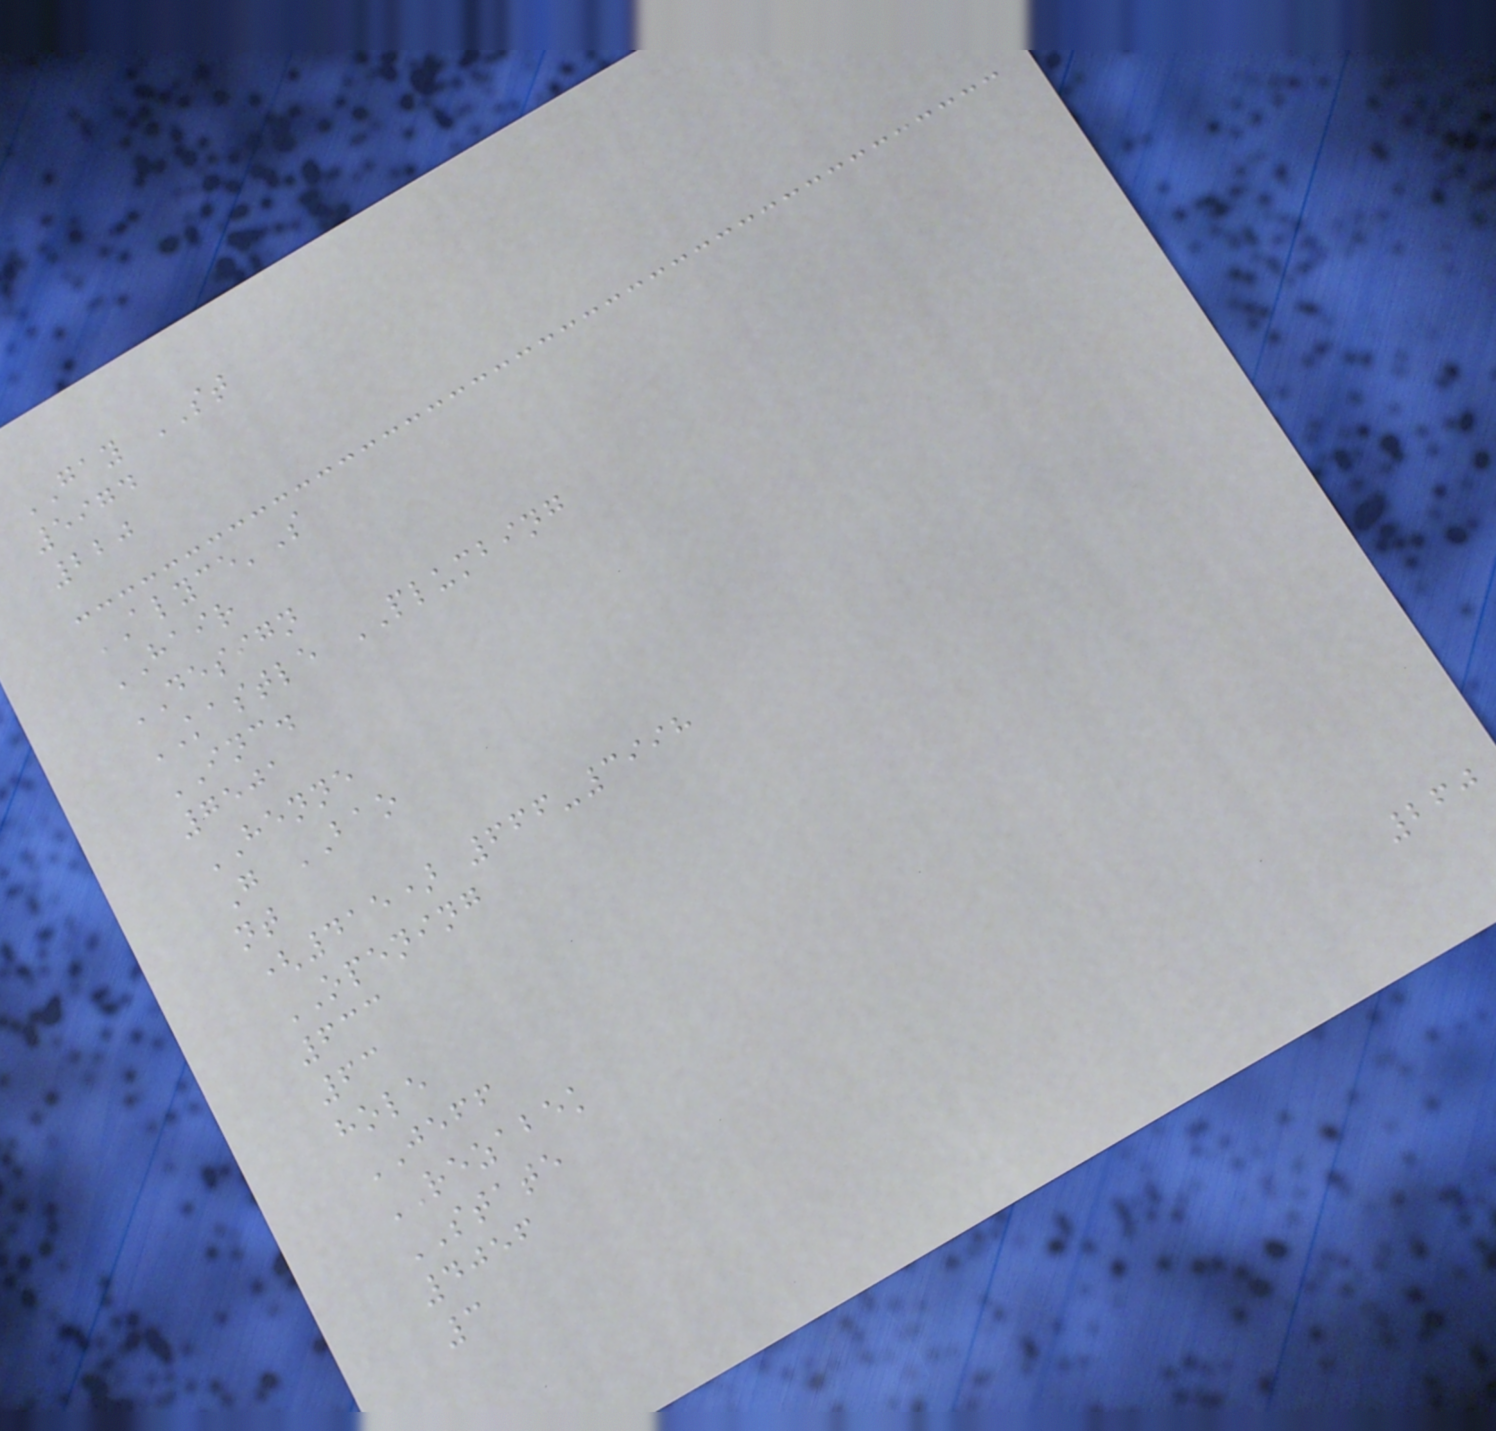GAY ST
5974
220
ALYCE'S
HAIR
DESIGN
KASTLE PLUMBING
INC.
7501
HENNE
G BAO
nt
(415) 666-3998
OPENING
633
63
hole
JEFF
REZABEK
STATE
4056
3
260
